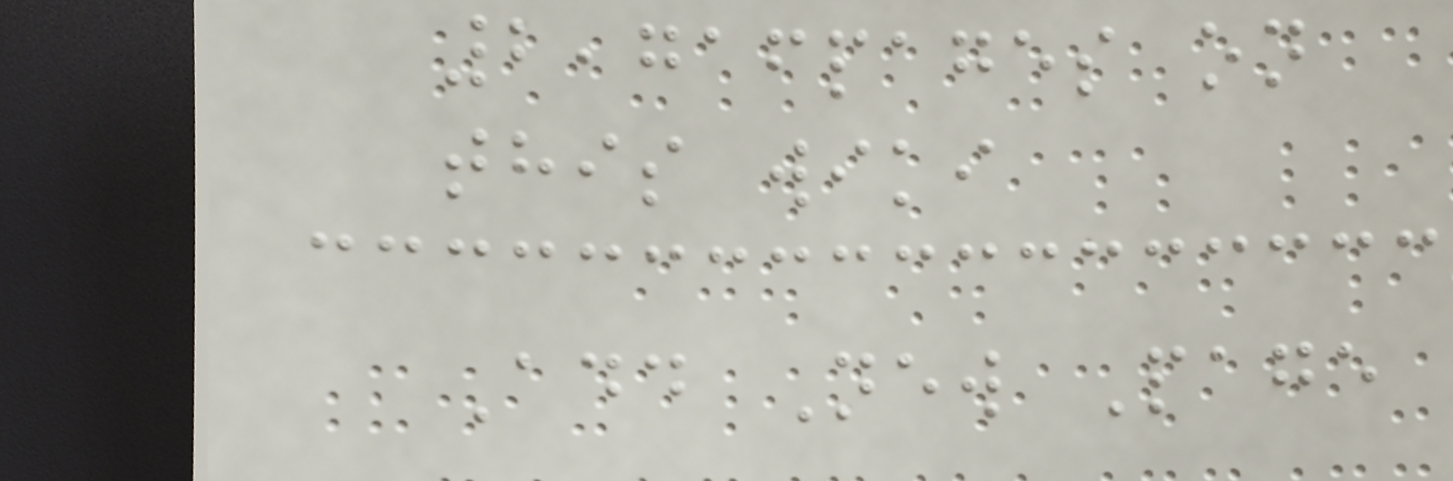2,716pages on
this wiki
Add New Page
